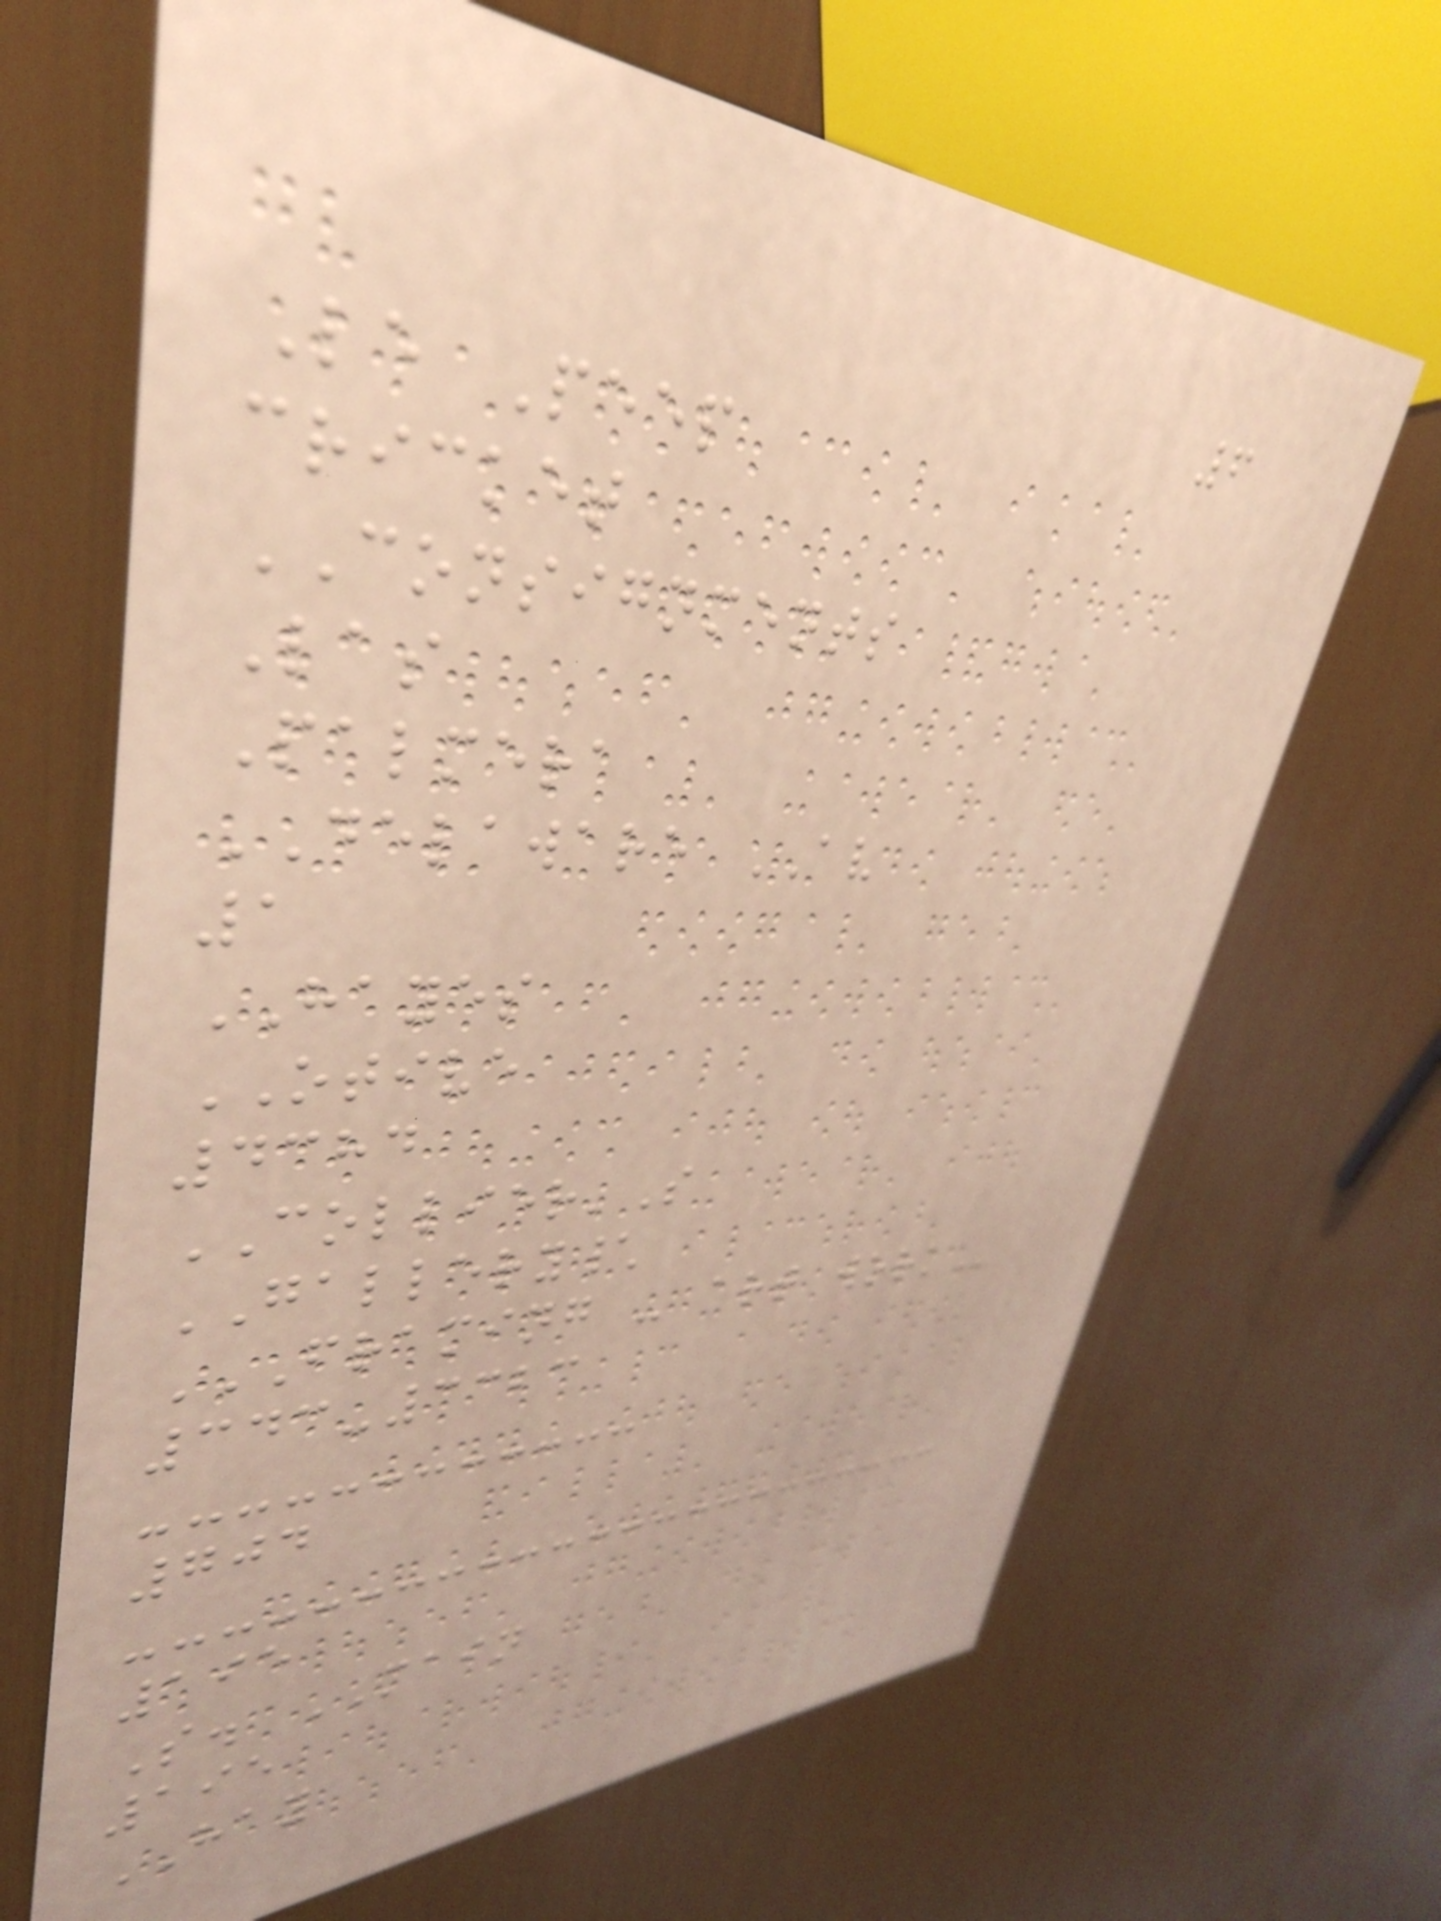6
Le Peep
cricket
CONSIGNMENTS
Las
Palmera
DELAWARE AV
1
HAYES
OTIVE
4384
COLLIER'S
GALLERY\
FRAMING - ART WORK
343-3323
704
195
S. MAIN
195
HAY
